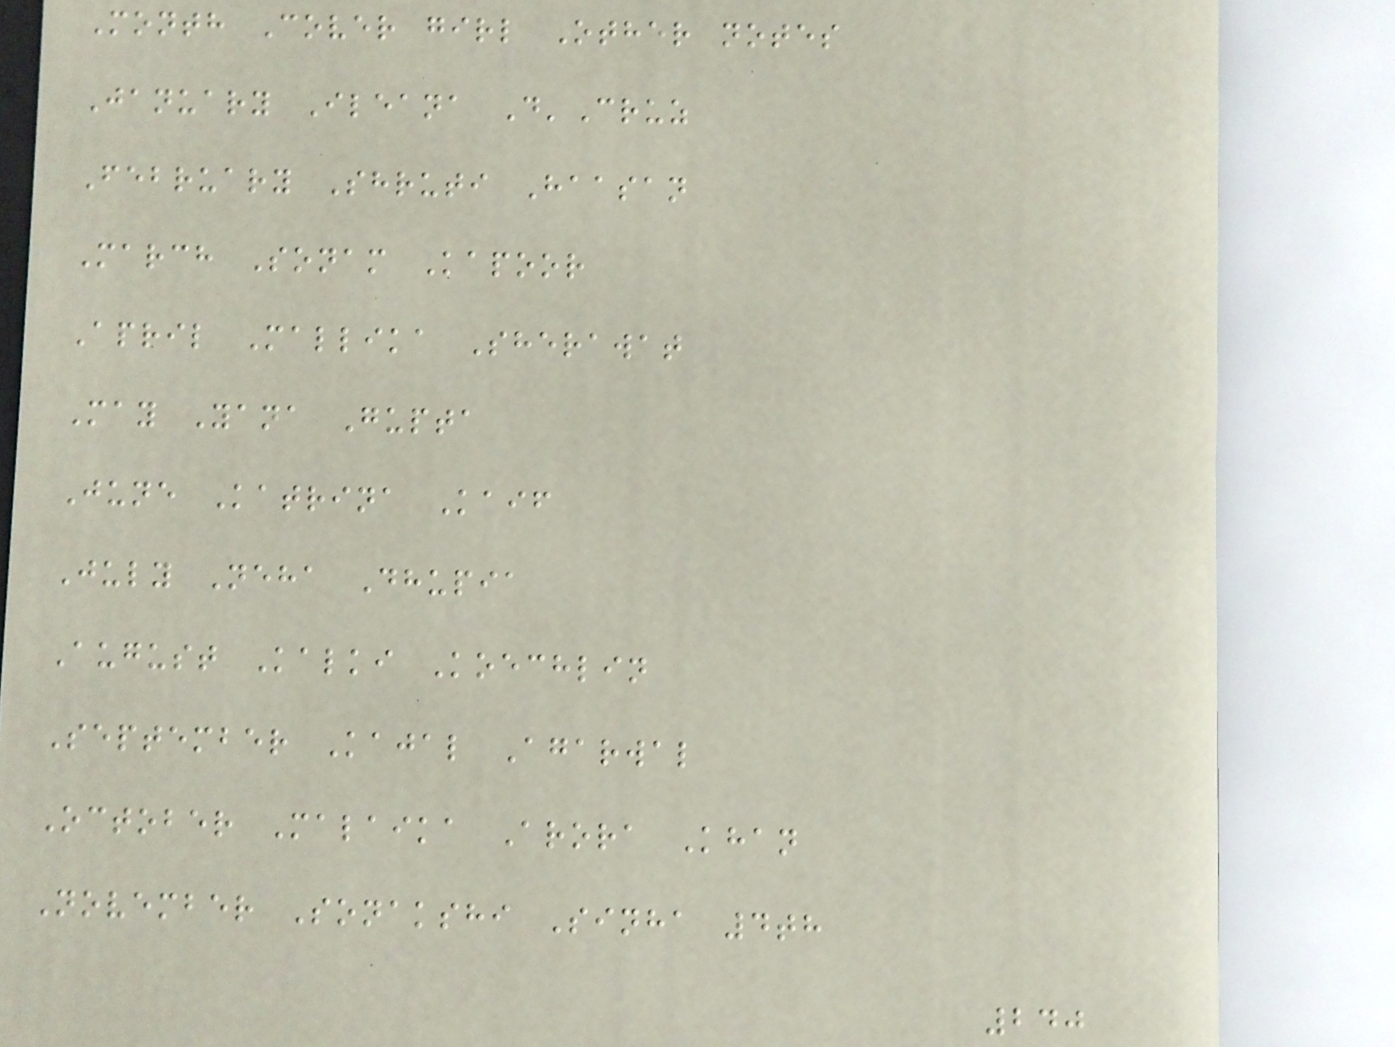Month Cover girl Other notes
January Ileana D'Cruz
February Shruti Haasan
March Sonam Kapoor
April Mallika Sherawat
May Yana Gupta
June Katrina Kaif
July Neha Dhupia
August Kalki Koechlin
September Kajal Agarwal
October Malaika Arora Khan
November Sonakshi Sinha 4th
240
